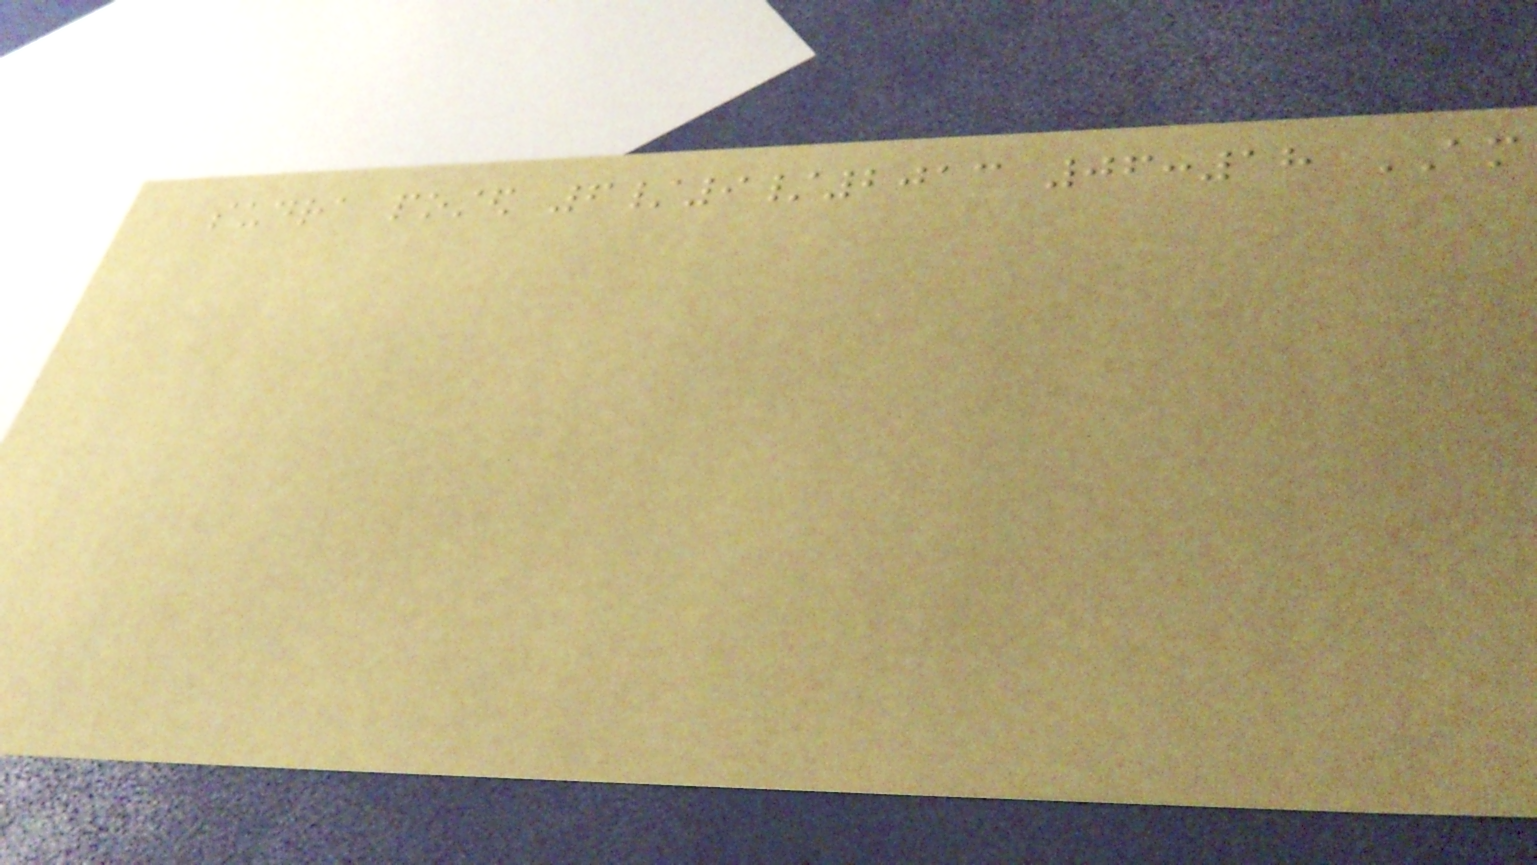sudra posted 6/9/2013 06:18 AM
